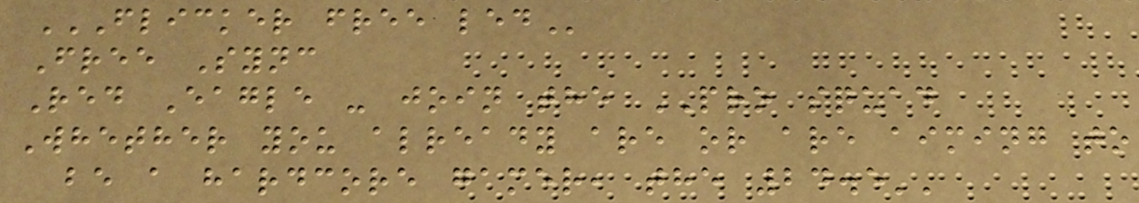FLICKER FREE LED
Free Sync
Red Eagle - join the PRO squad
Whether you already are or are aiming to
be a hardcore gamer, the 24.5''
